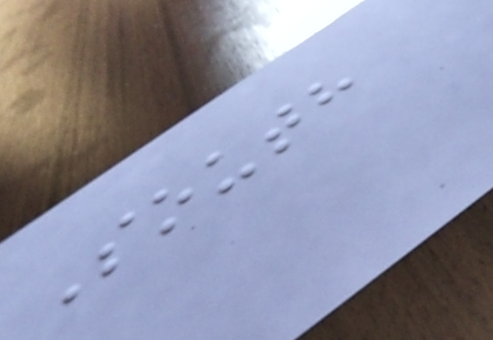South
